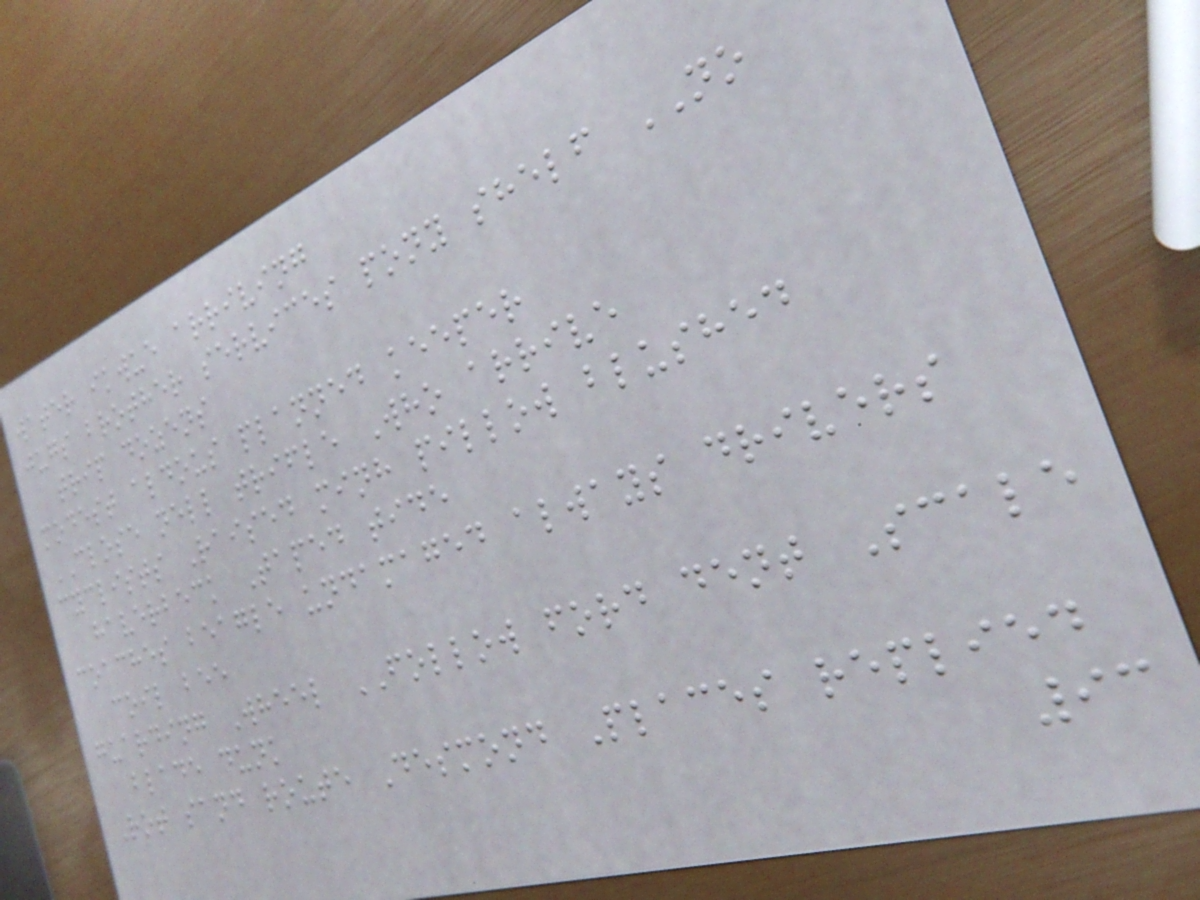water ikwue arriving
jugs brother services pony shelf NO
trip dozens
modest aldous planned keeper
CLOSE nell trifle Who arrive
cyclists Raised minh pillow blushed
haverbeck Taped tide
coaches beagle undamaged always drivers
coil bee
guarding Wheel FOLLOW ford dent Scale
blade dunk
Rot sand route Desmond Places replied
93
